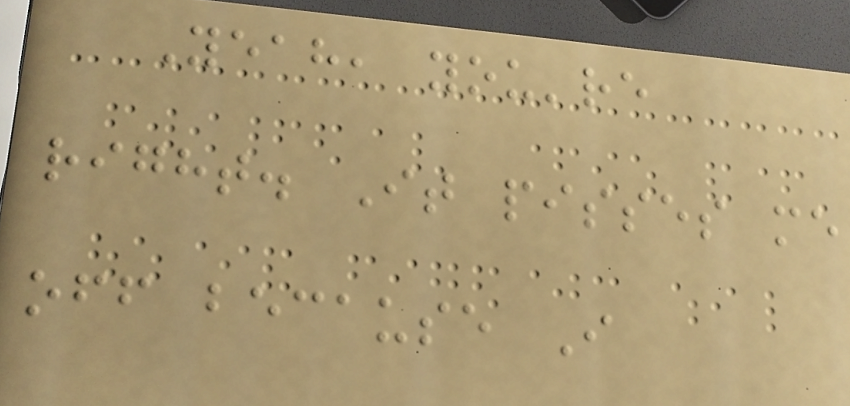Yeah, you're
right. It pisses me
off because I
